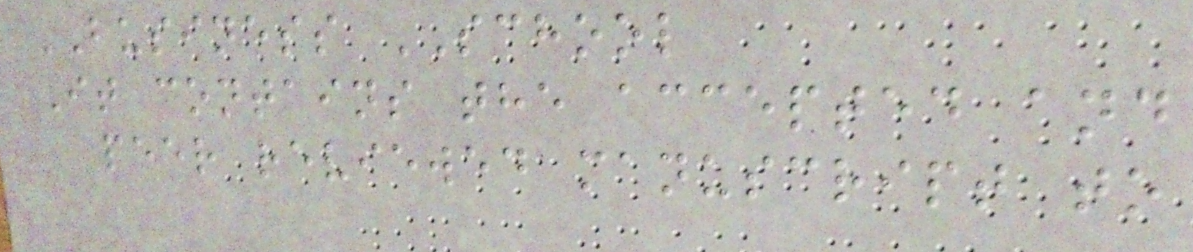BUSINESS SCHOOL
It contains the accepted and
peer reviewed manuscript to
